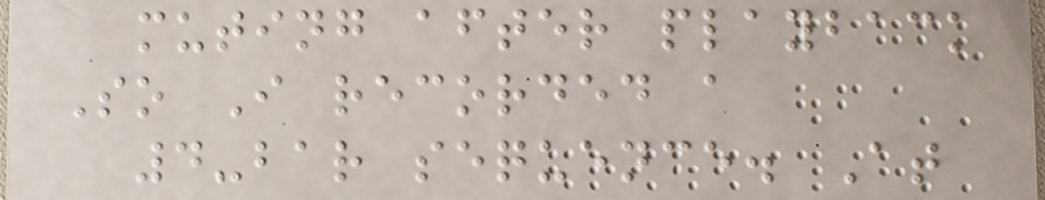muting after playback
So I recorded a
4-bar sequence. At
